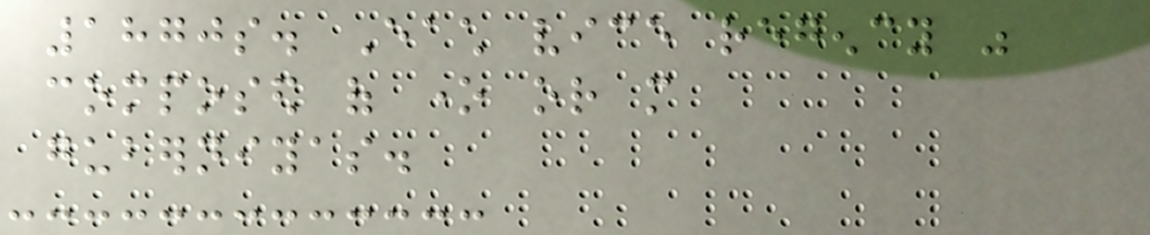1870s. Each vice regency was
composed of one or more
guberniyas.
